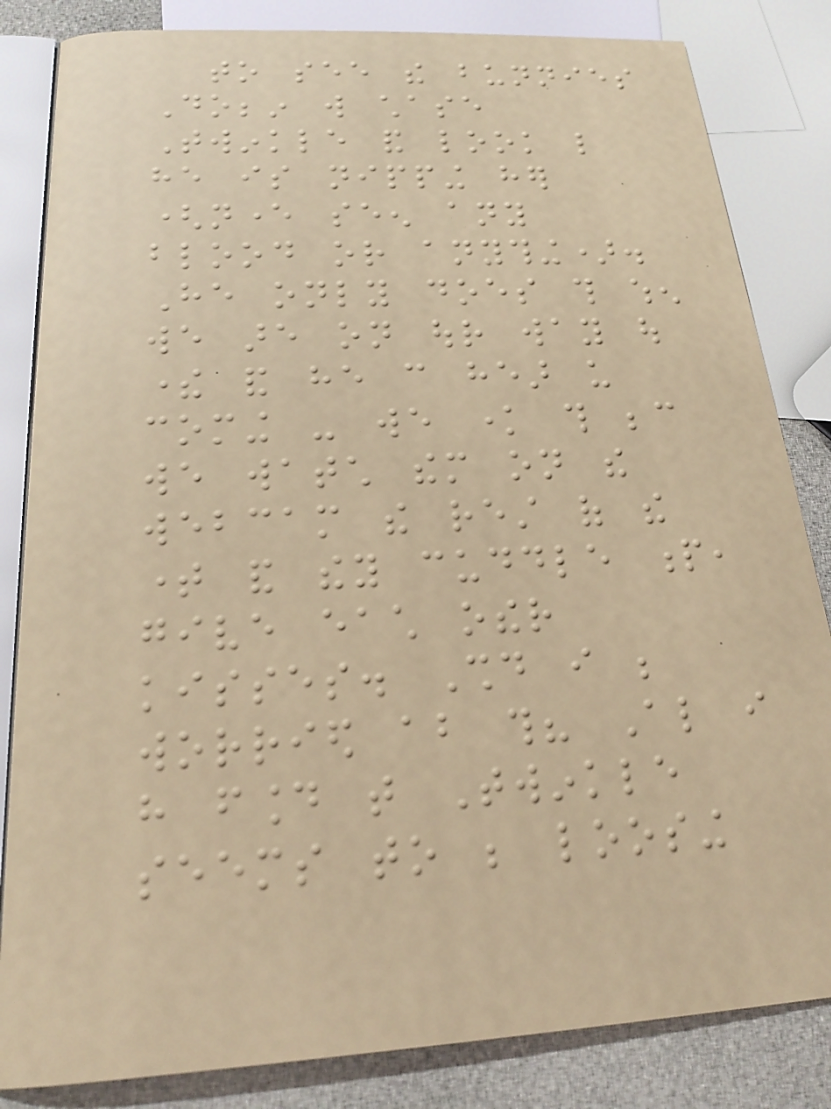to see the bunnies
Dobbin will chase
Twinkle and look like
he is nipping her
(never seen any
blood or anything).
He only does this when
we are on our way out
there and he can hear us
coming - we know this because
we watch them on the
webcam the rest of the
time and they cuddle p,
give each other
kisses. Should i be
worried about this? Also i
have found that Twinkle
seems to be loosing
